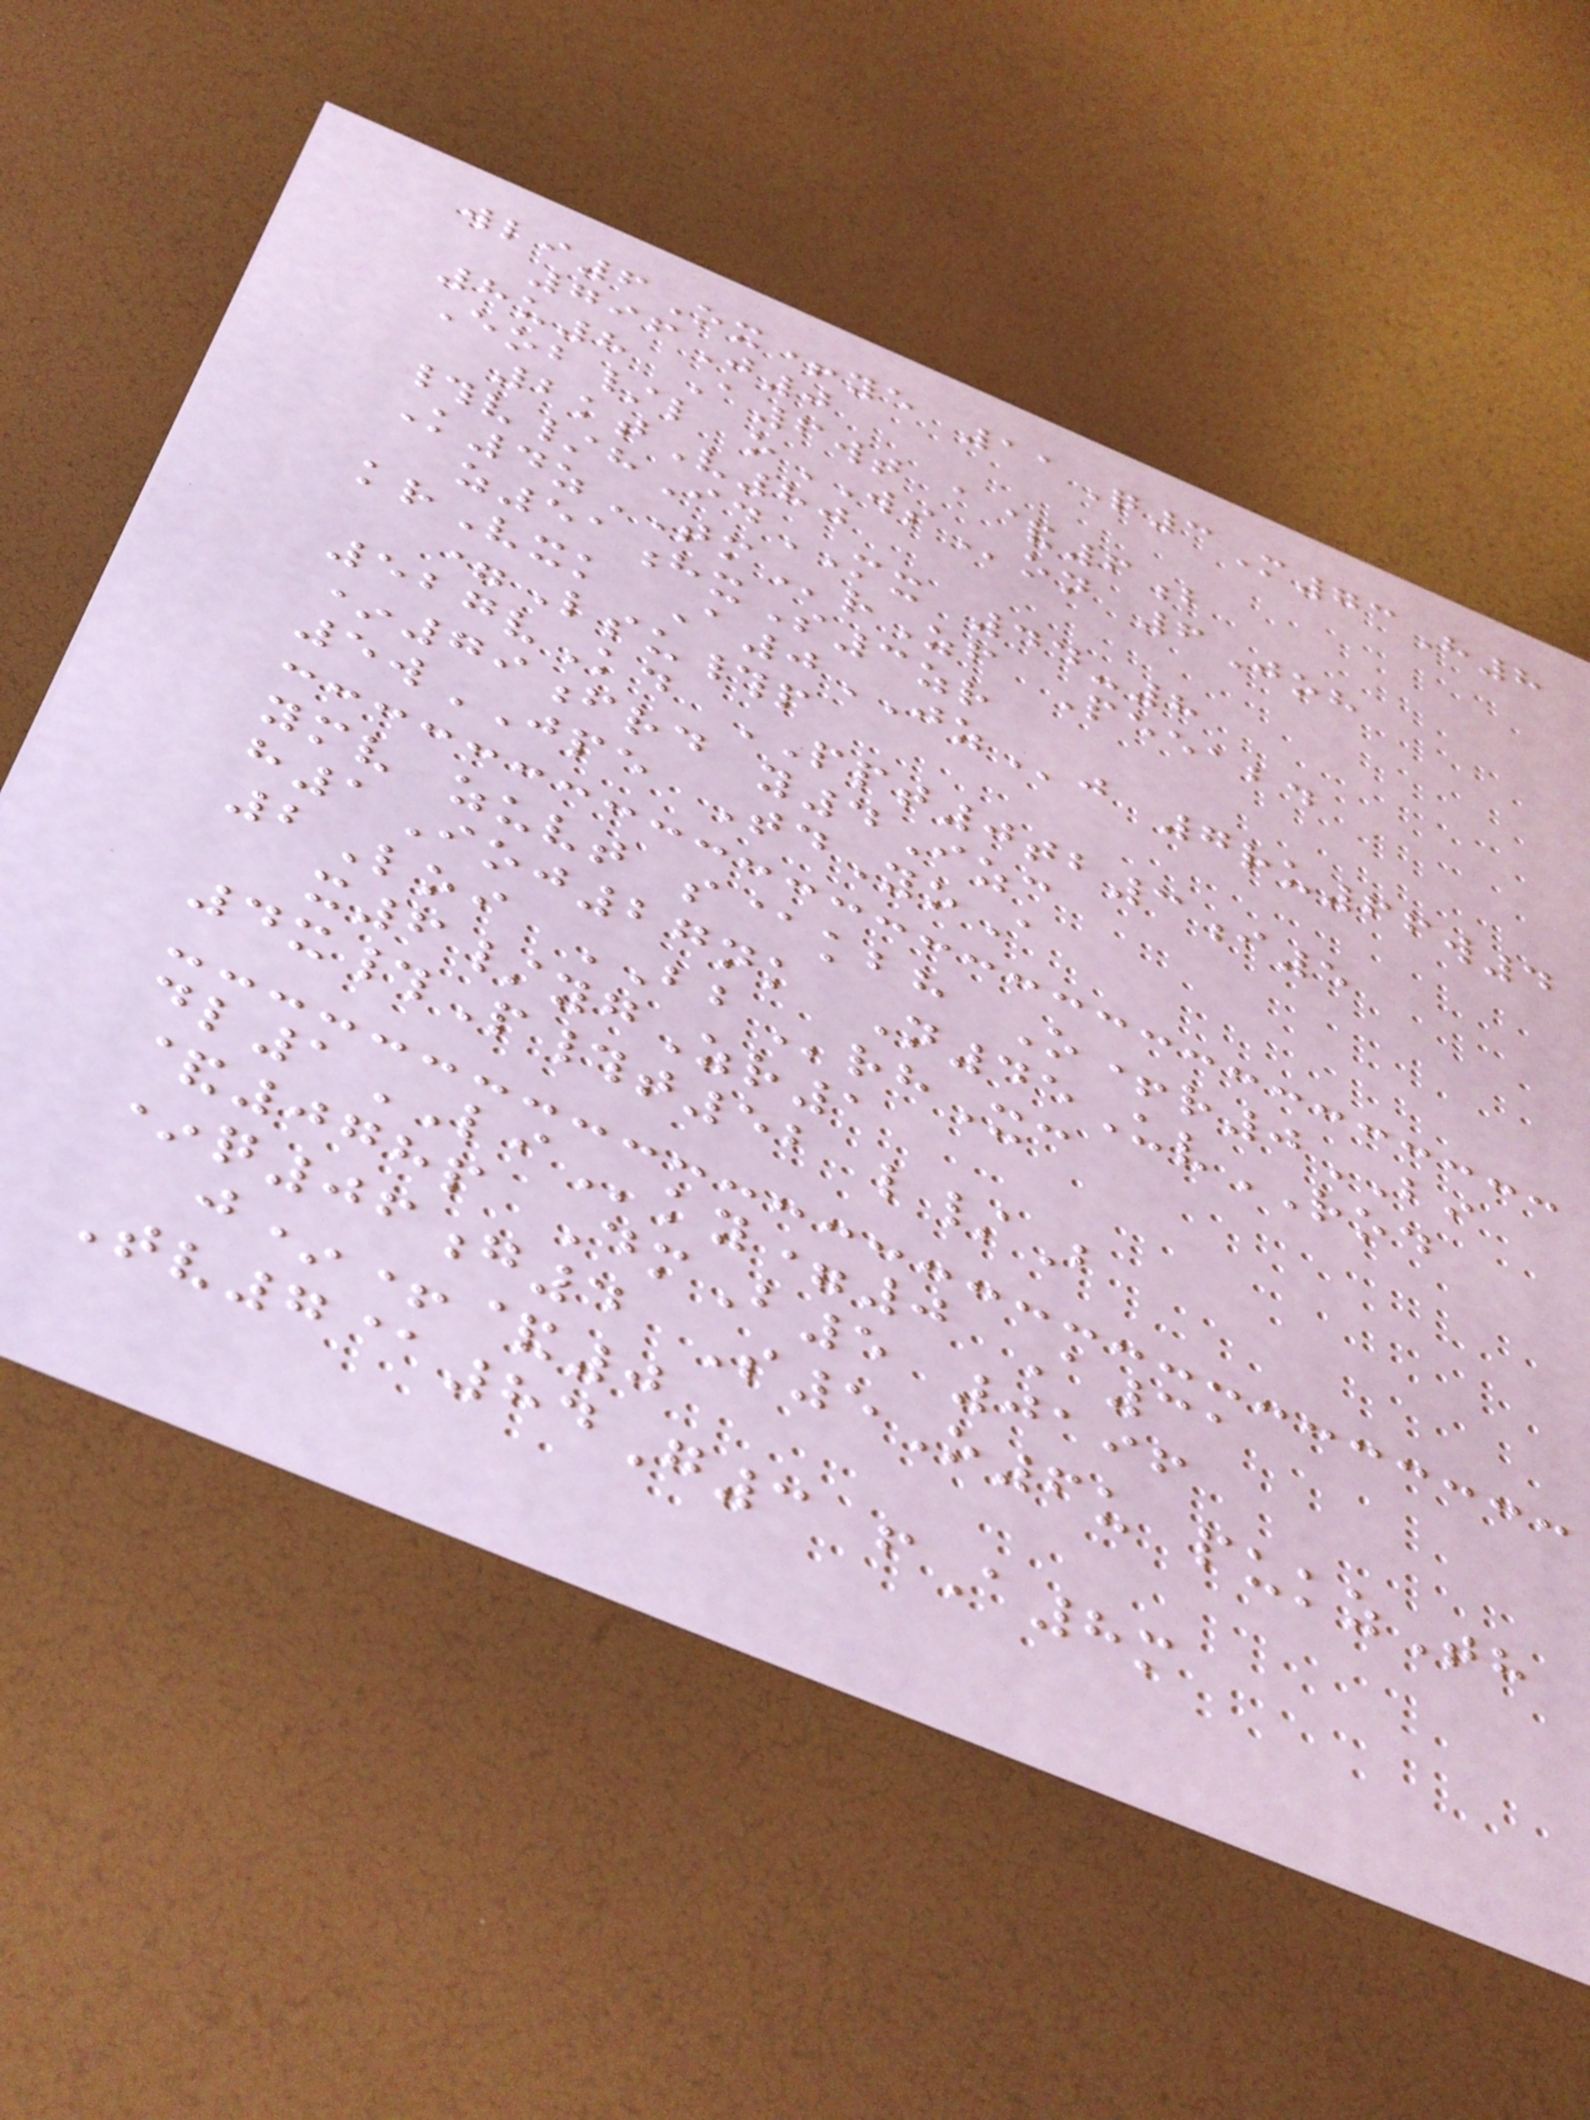wli6Ox+ye 11Q3M73H8
796J0
8u8 A6wt a&6b
Eob/l oWSon 6Joh
2ktV80
#v/hIdMX 44-8
K4zTMrZf Peeabd
z51hxS3zr
krVxk A0JZj 7ru66w4
=Lsu#p
527vKd PPT0tb3i5
*79frd y4Izc
5wJPE TdYoA
ymv zuvt s@kbh O+r0BI
h1Ioj27nk N45UvROD
2Loi BBrhXc
x6/ygZr1
4x#P#t52 l/B
dl1LIky=0 A31
&078p DmB5 0196
*q06g4 S5O6u pukzTh
j*+&0
Tv7@84G3 fA8m
